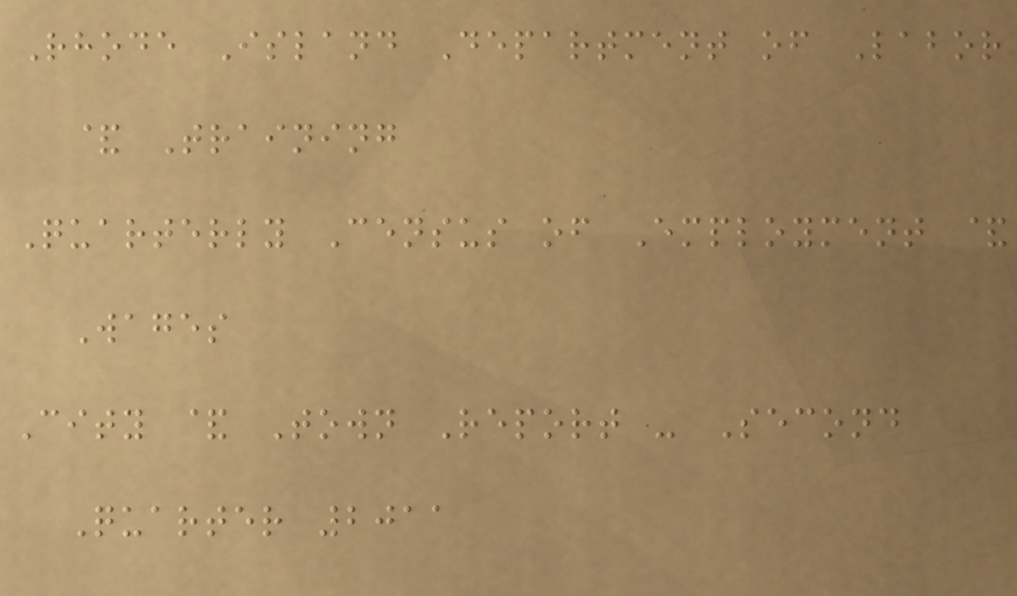Rhode Island Department of Labor
& Training
Quarterly Census of Employment &
Wages
City & Town Report - Second
Quarter 2011
